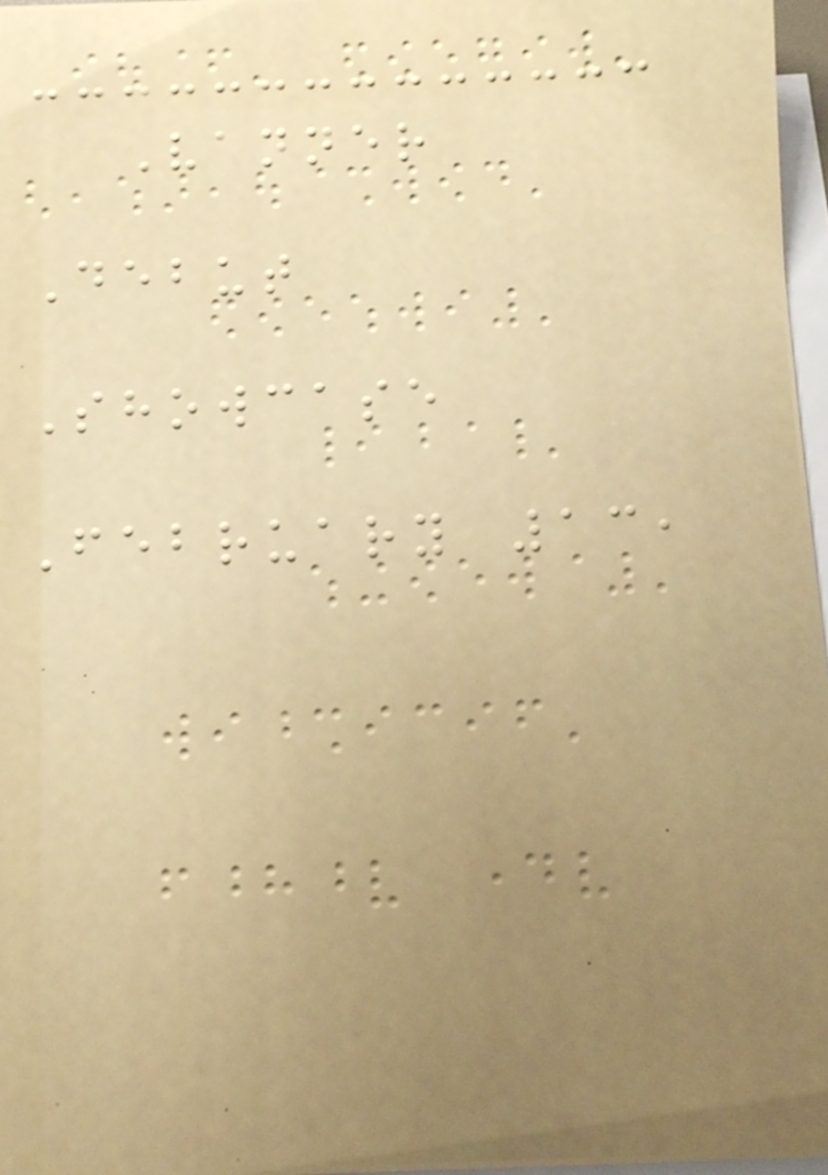Vanner
Debut
Showcase
February 13,
